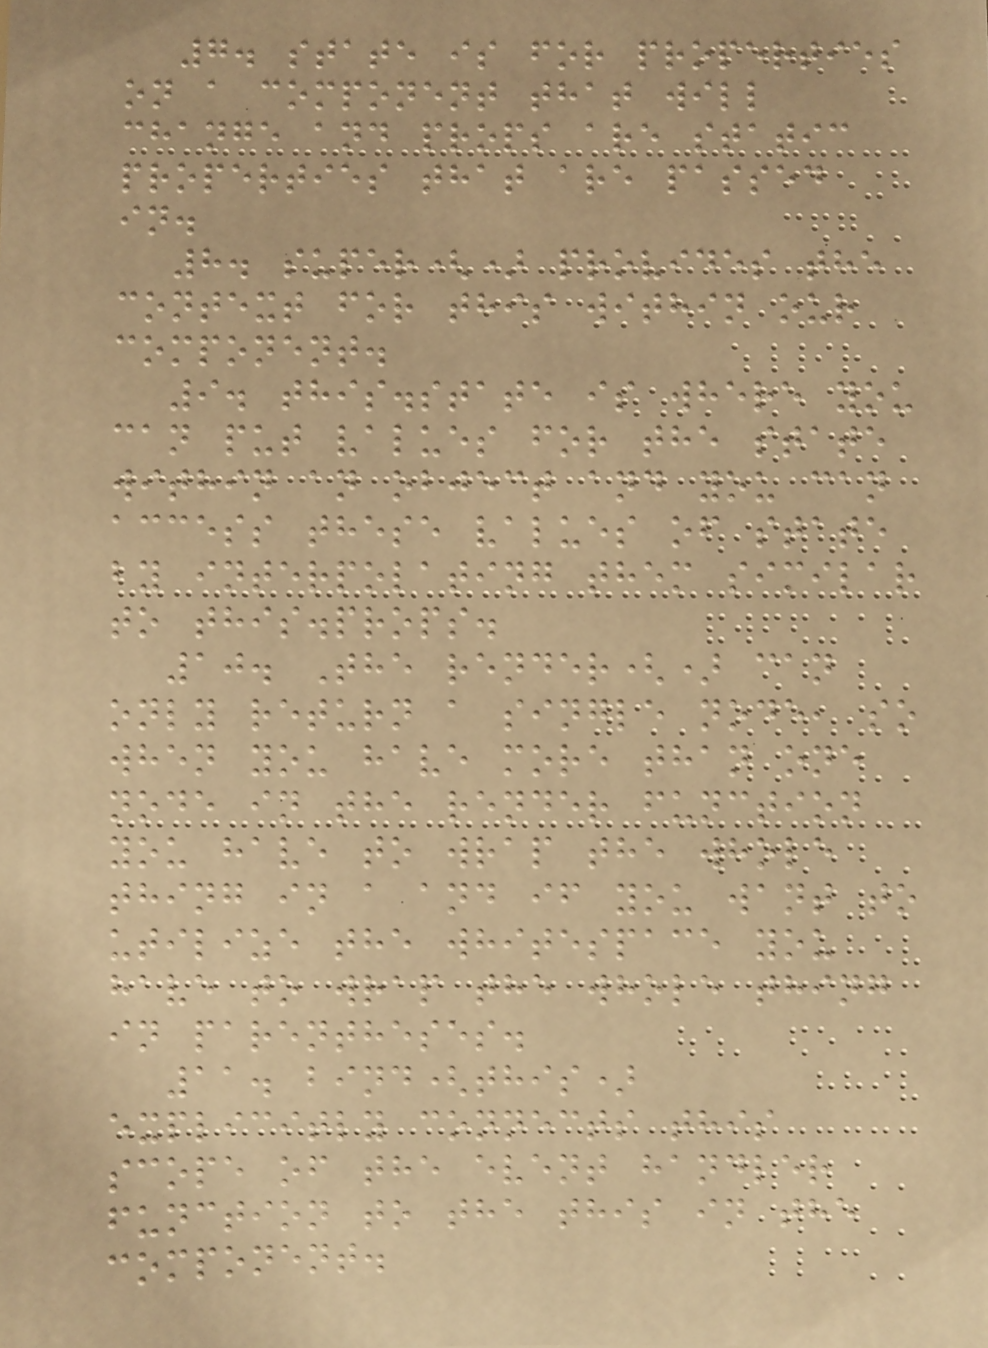7. state is for properties
on a component that will
change and props are static
properties that are passed
in.
8. super() provides the
context for this within our
component.
9. this.state is where you
can put values for the state
within an object and you can
access these values of state
by interpolating them similar
to this.props.
10. The render() can
only return a single node, so
when you have more than one
node in the render function
you have to wrap the whole
thing in a and if you want to
utilize the whitespace you
have to wrap the whole thing
in parentheses.
11. bind(this)
explicitly connects this
scope of the event handler
function to the this in the
component.
